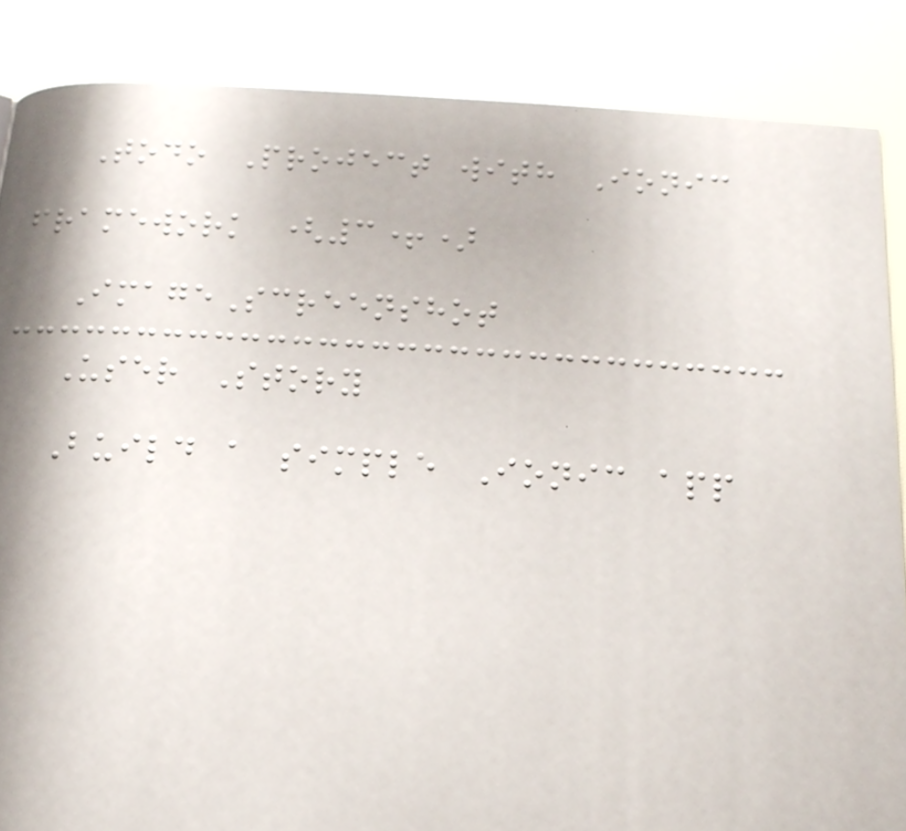Todo Project with Ionic
framework (3+)
ImageScreenshot
User Story
Build a simple Ionic app
